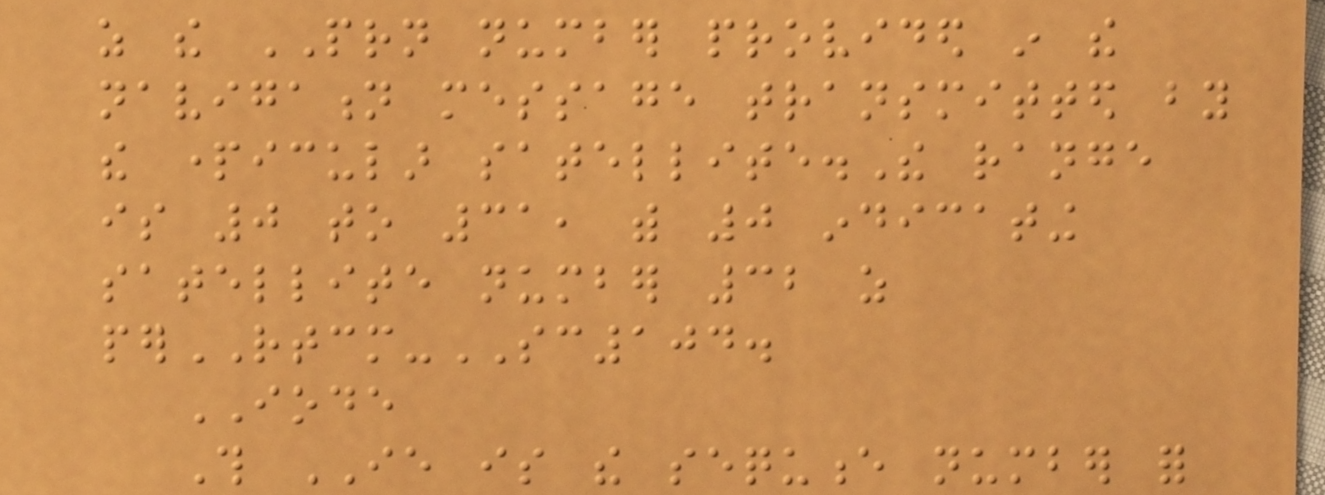as the PRN number provided in the
navigation message transmitted by
the particular satellite.The range
is 0 to 31, with 0 indicating
satellite number 32 as
perRTCM-SC104.
IODE
This IE is the sequence number for
